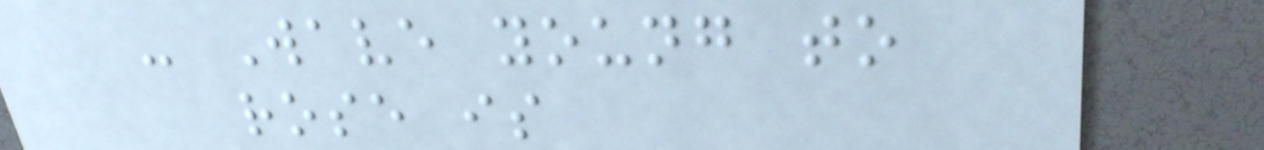- Wave young to
rose is
